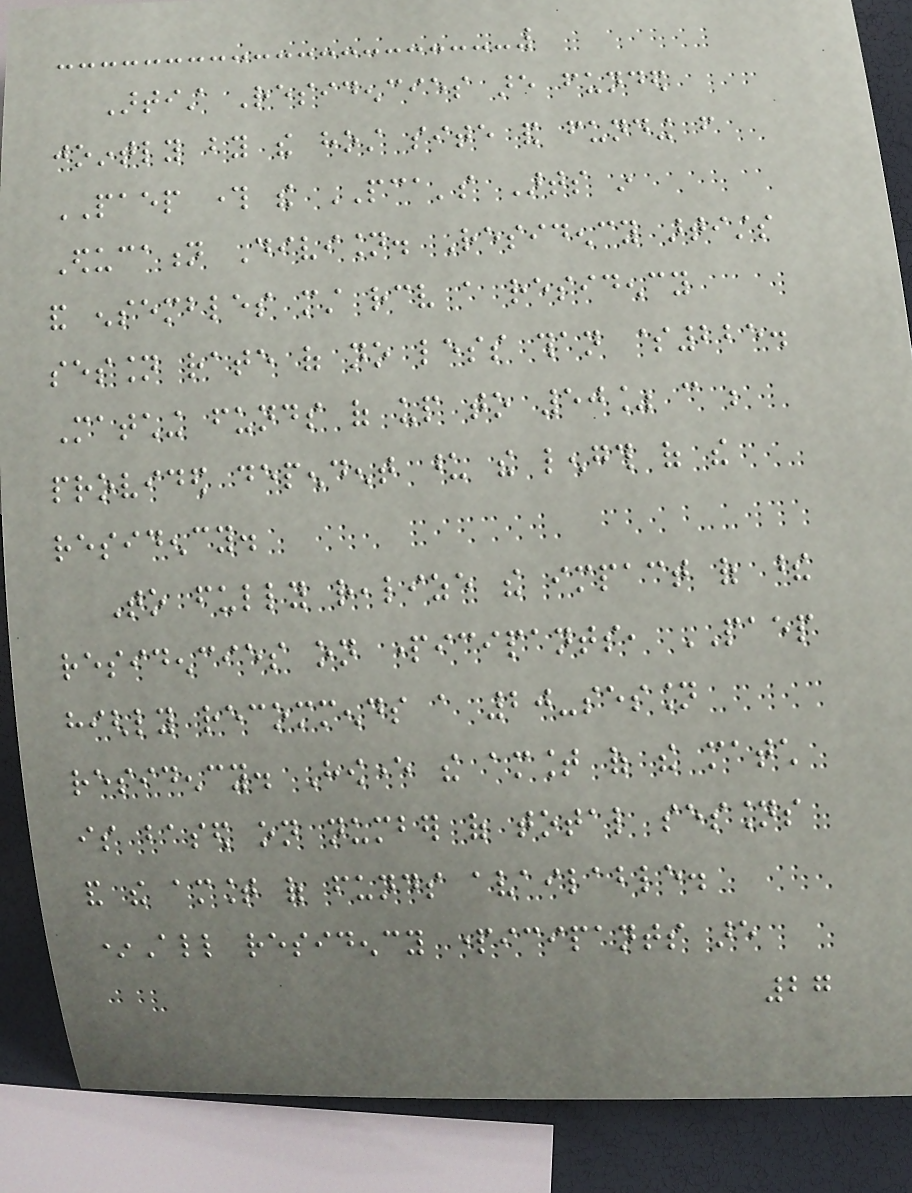Artist Residencies are funded
jointly by the host site and funding from
PAEP through the PCA's Arts in
Education Division. Residency artists
and ensembles must receive a residency
session rate of no less than $225.
Matching funds of up to 50% can be
provided dependent upon the length of the
residency.
To fully realize the impact of these
residencies on participants, PAEP
highly recommends a 20-session
residency. However the amount of the match
is based on number of total sessions
and the amount of funds available.
*All residency participants are
27
